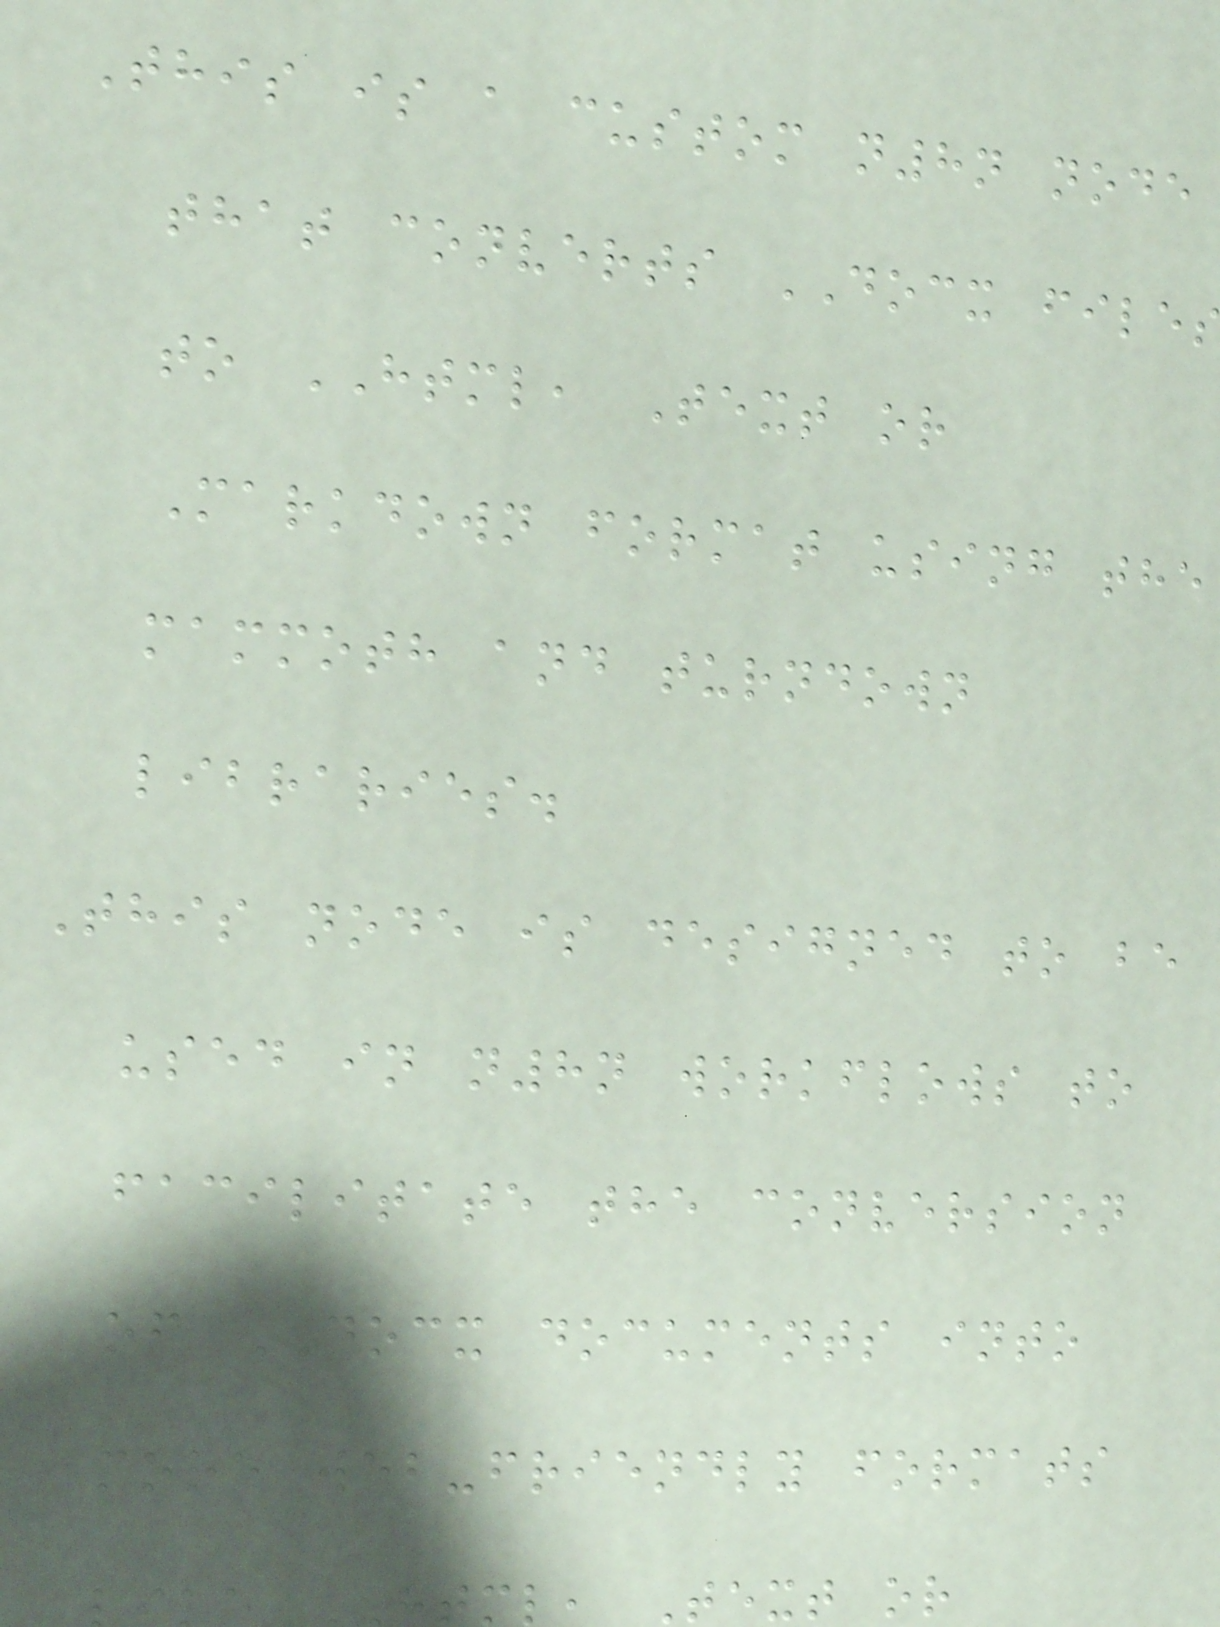This is a custom n8n node
that converts DOCX file
to HTML, Text or
Markdown format using the
mammoth and turndown
libraries.
This node is designed to be
used in n8n workflows to
facilitate the conversion
of DOCX documents into
more web-friendly formats
, Text or
